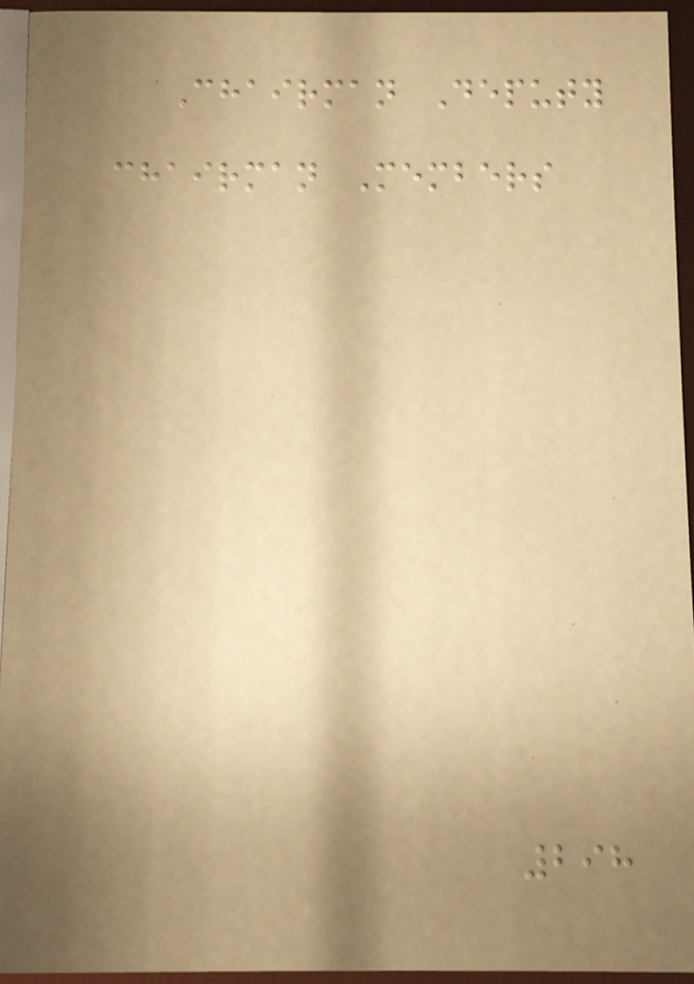Chairman Deputy
chairman Members
298
